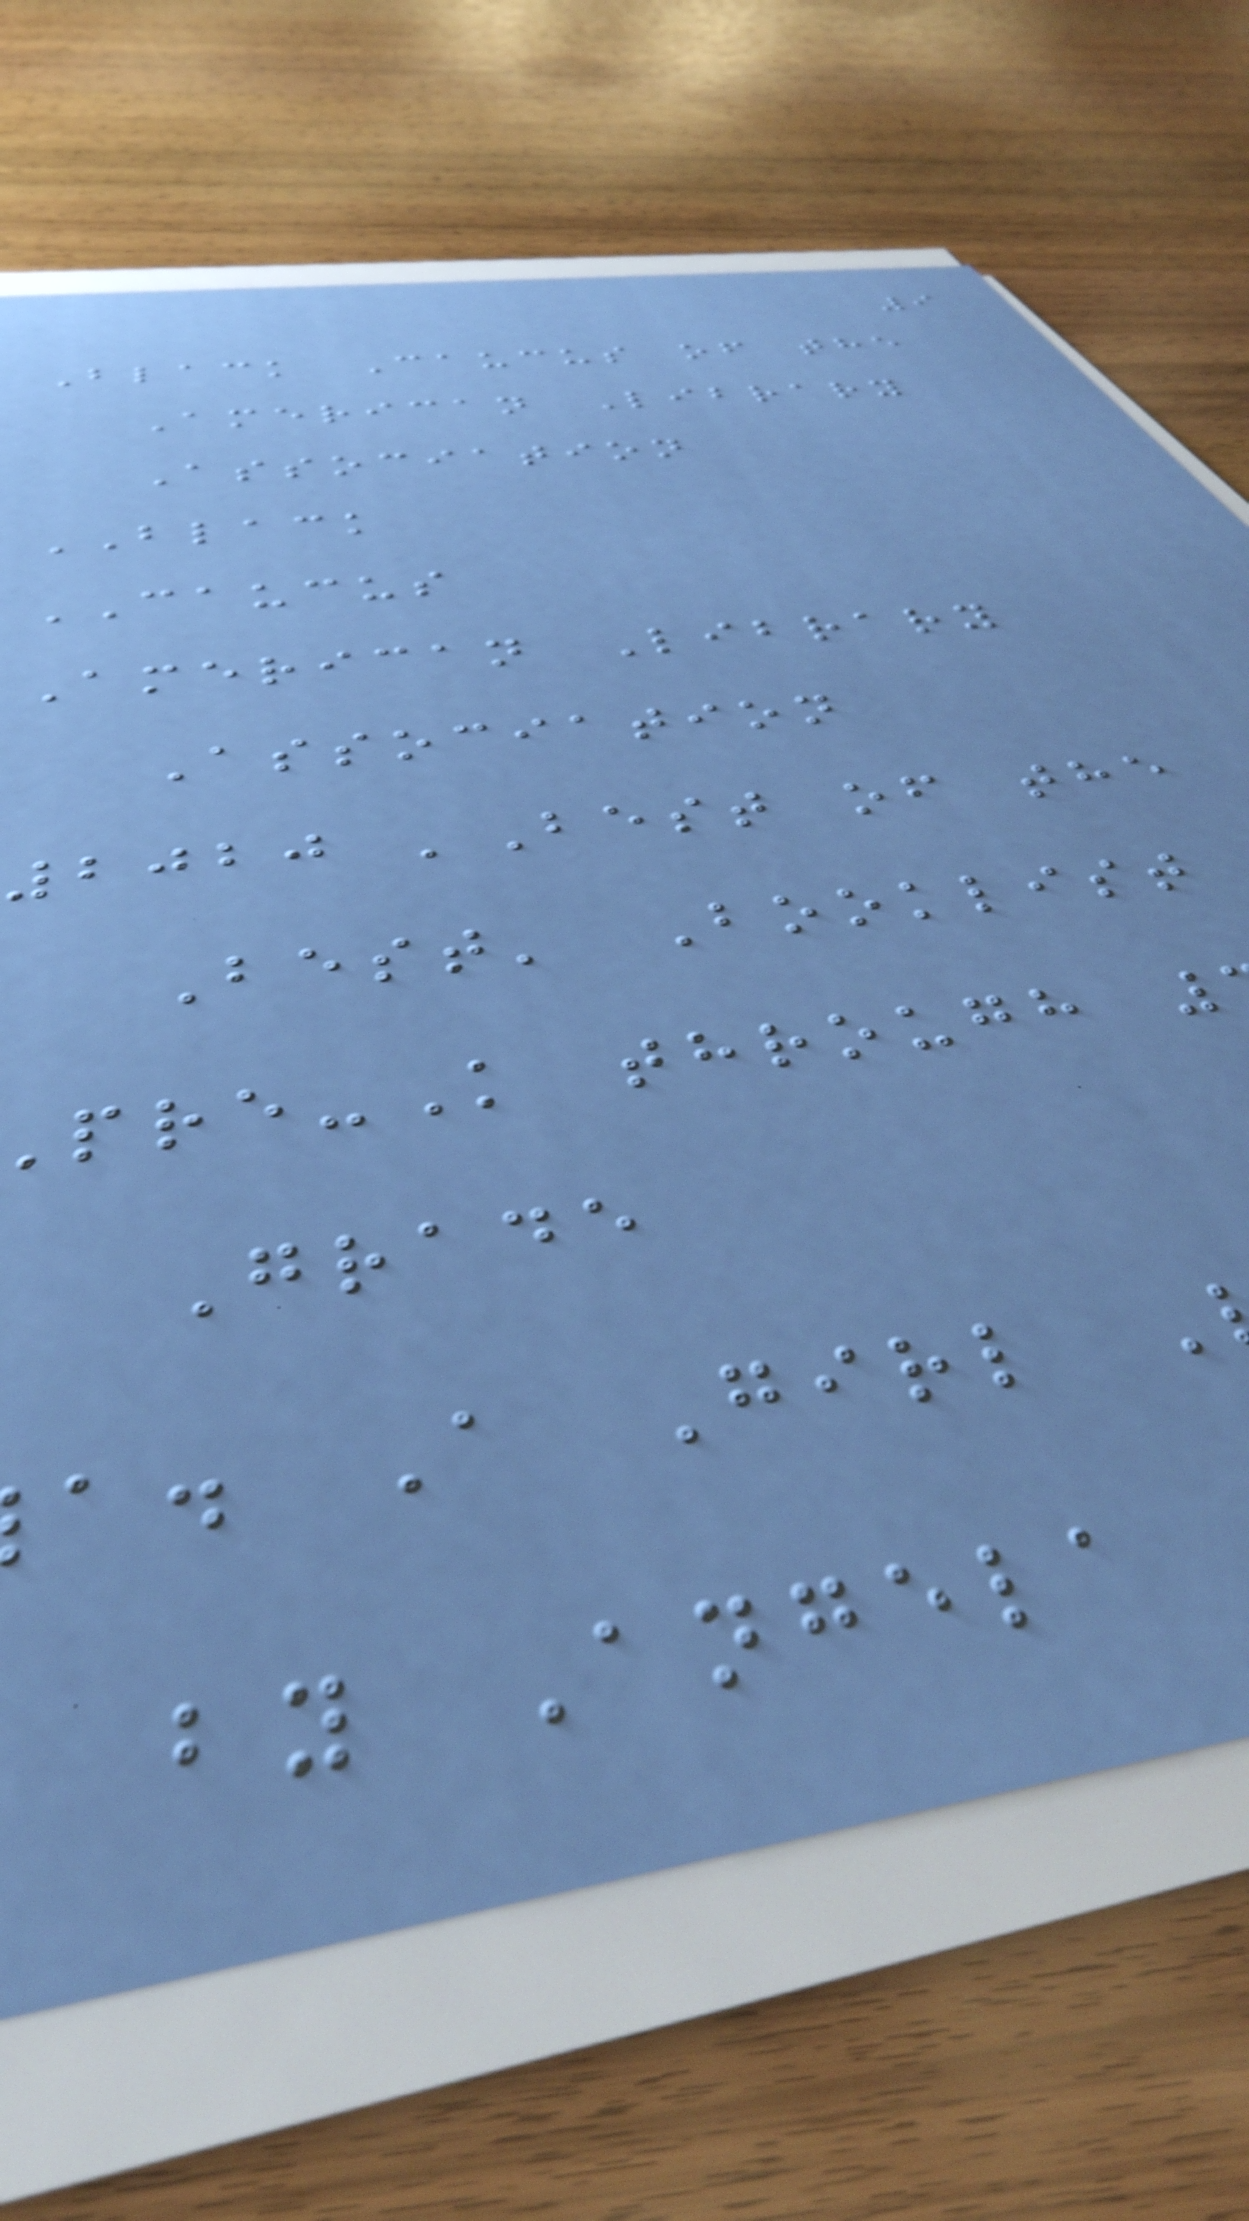9
Black Caucus of the
American Library
Association
BLACK
CAUCUS
American Library
Association
2020 'Best of the
Best' Booklist
re-K through
Grade
a. A Girl
by Angela
